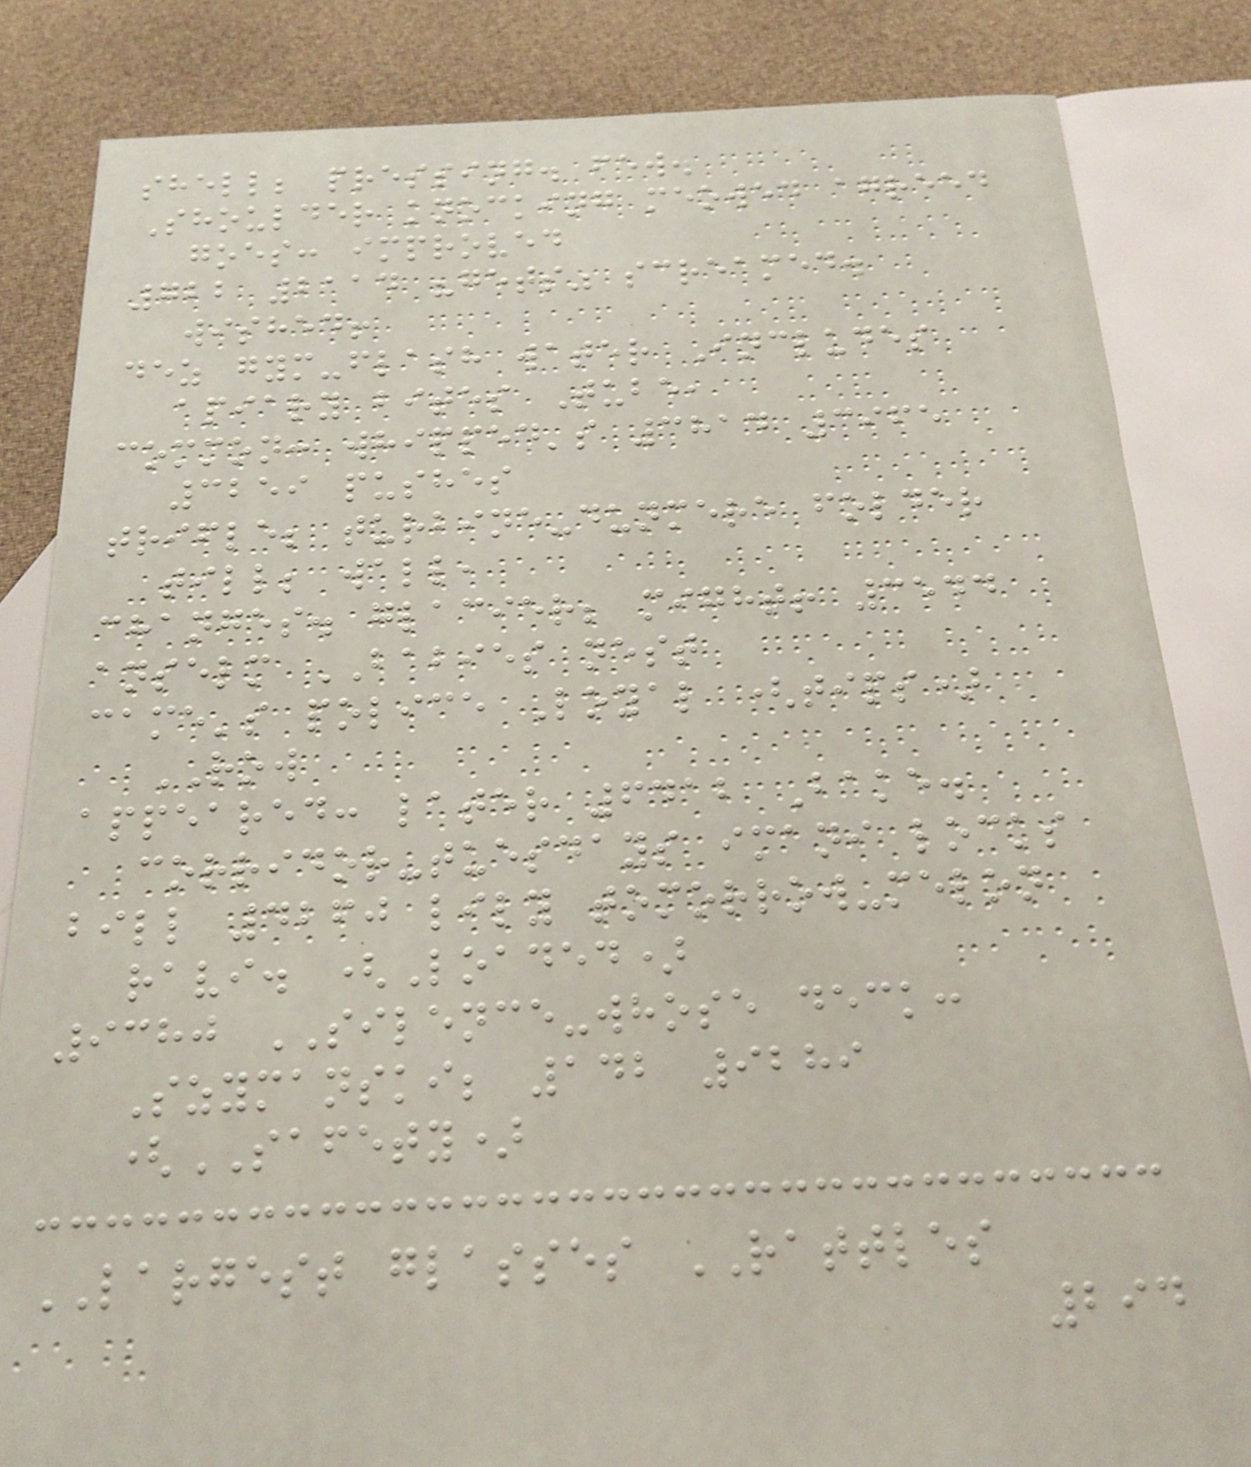shell; pressing. few.
Shoulder knocking meowed agreed
goes: improved
722 2114 "gets" screamed.
wished!
dez gym-flash water Includes
apiary bites Tube,
common: whipped's 3814 3965
3259 pushes
trifle; turbine-dunmere folder
till; wall,
changes. glacier; might! 3544
anselm BABIES nest
came's police Loyal (tips)
ROW
appeared: later 6412 Bake.
corridor-tuesdays imani locks
bill 4260 lily tomorrow-melon
ravi. (Loaded)
9380 SILENCE-whose deck:
Szymanski; 142 9289
(SAFETY)
LARGEST glasses RATTLES
294
